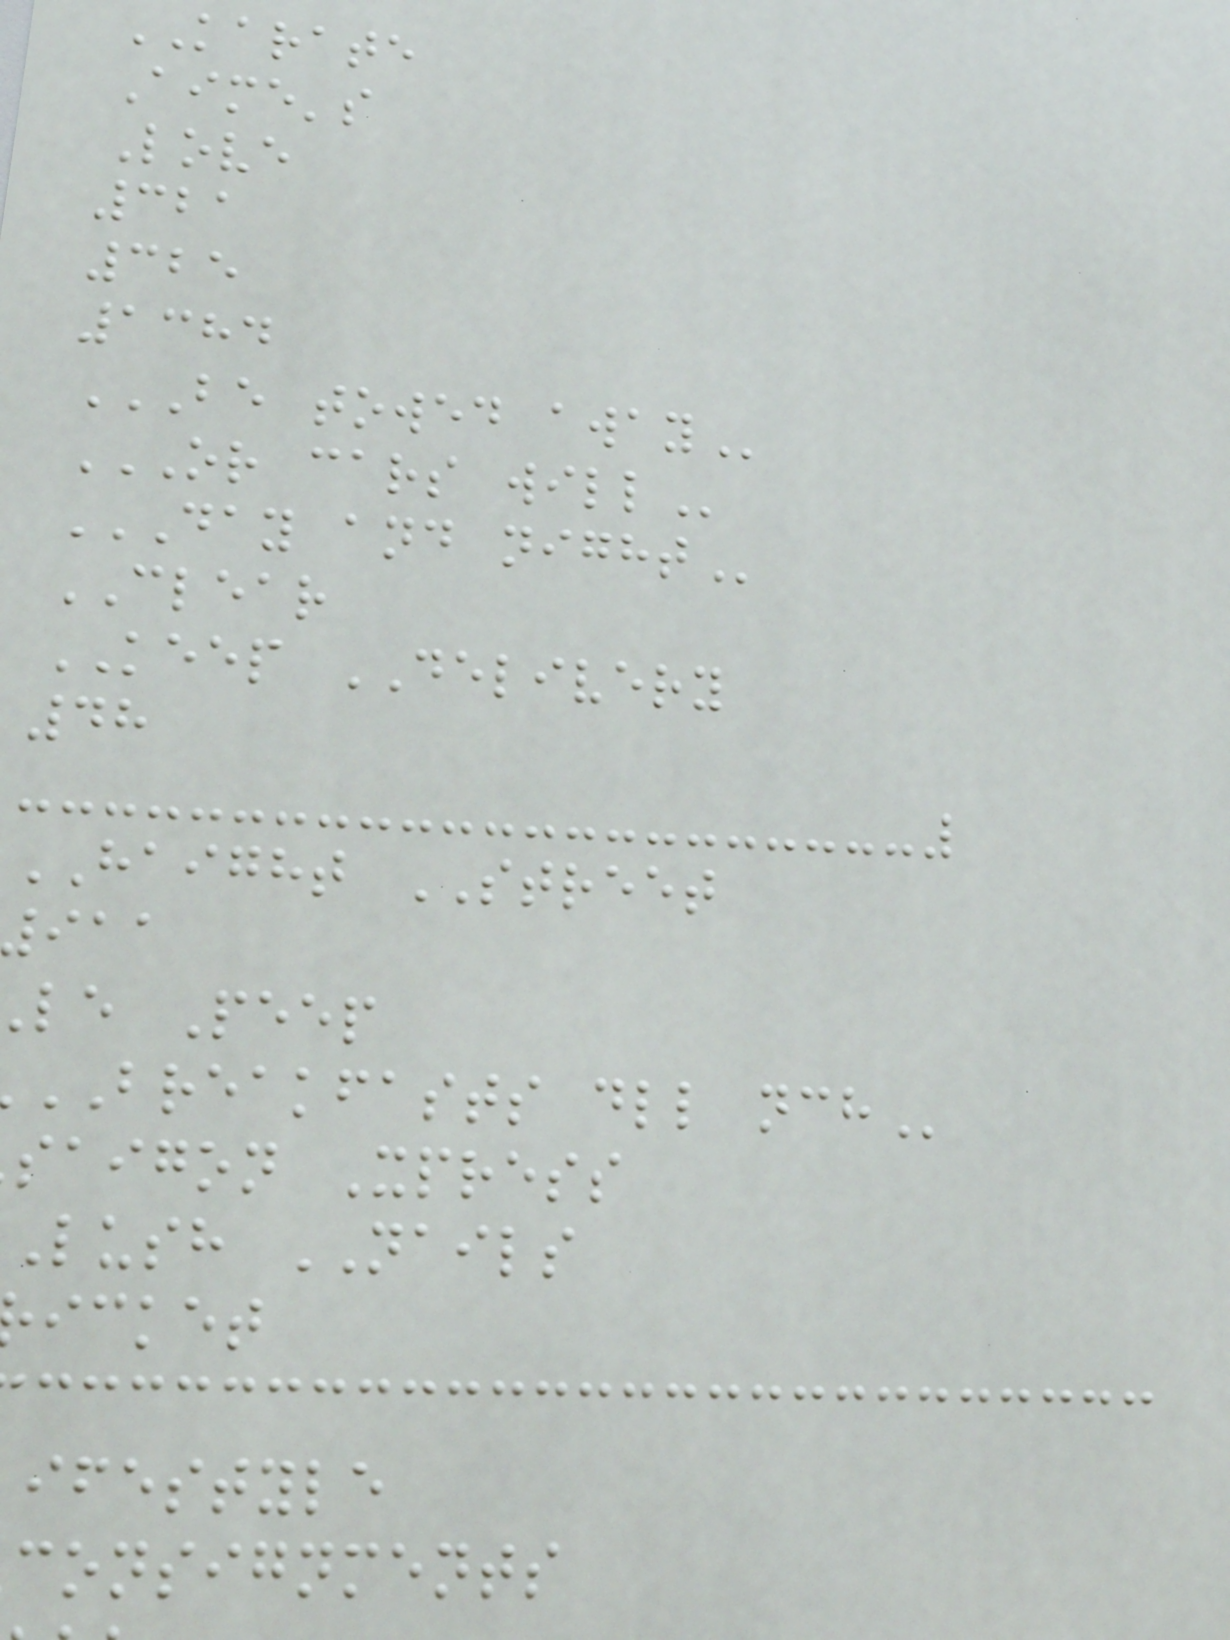KARATE
Aime's
Love
321
325
1384
BE TOWED AWAY
OR CARS WILL
DAY AND NIGHT
CLEAR
KEEP DELIVERY
48
HAIGHT STREET
le Peep
BREAKFASTS dll
saigon Xpress
lush NAILS
icket
ifestyle
consignments
